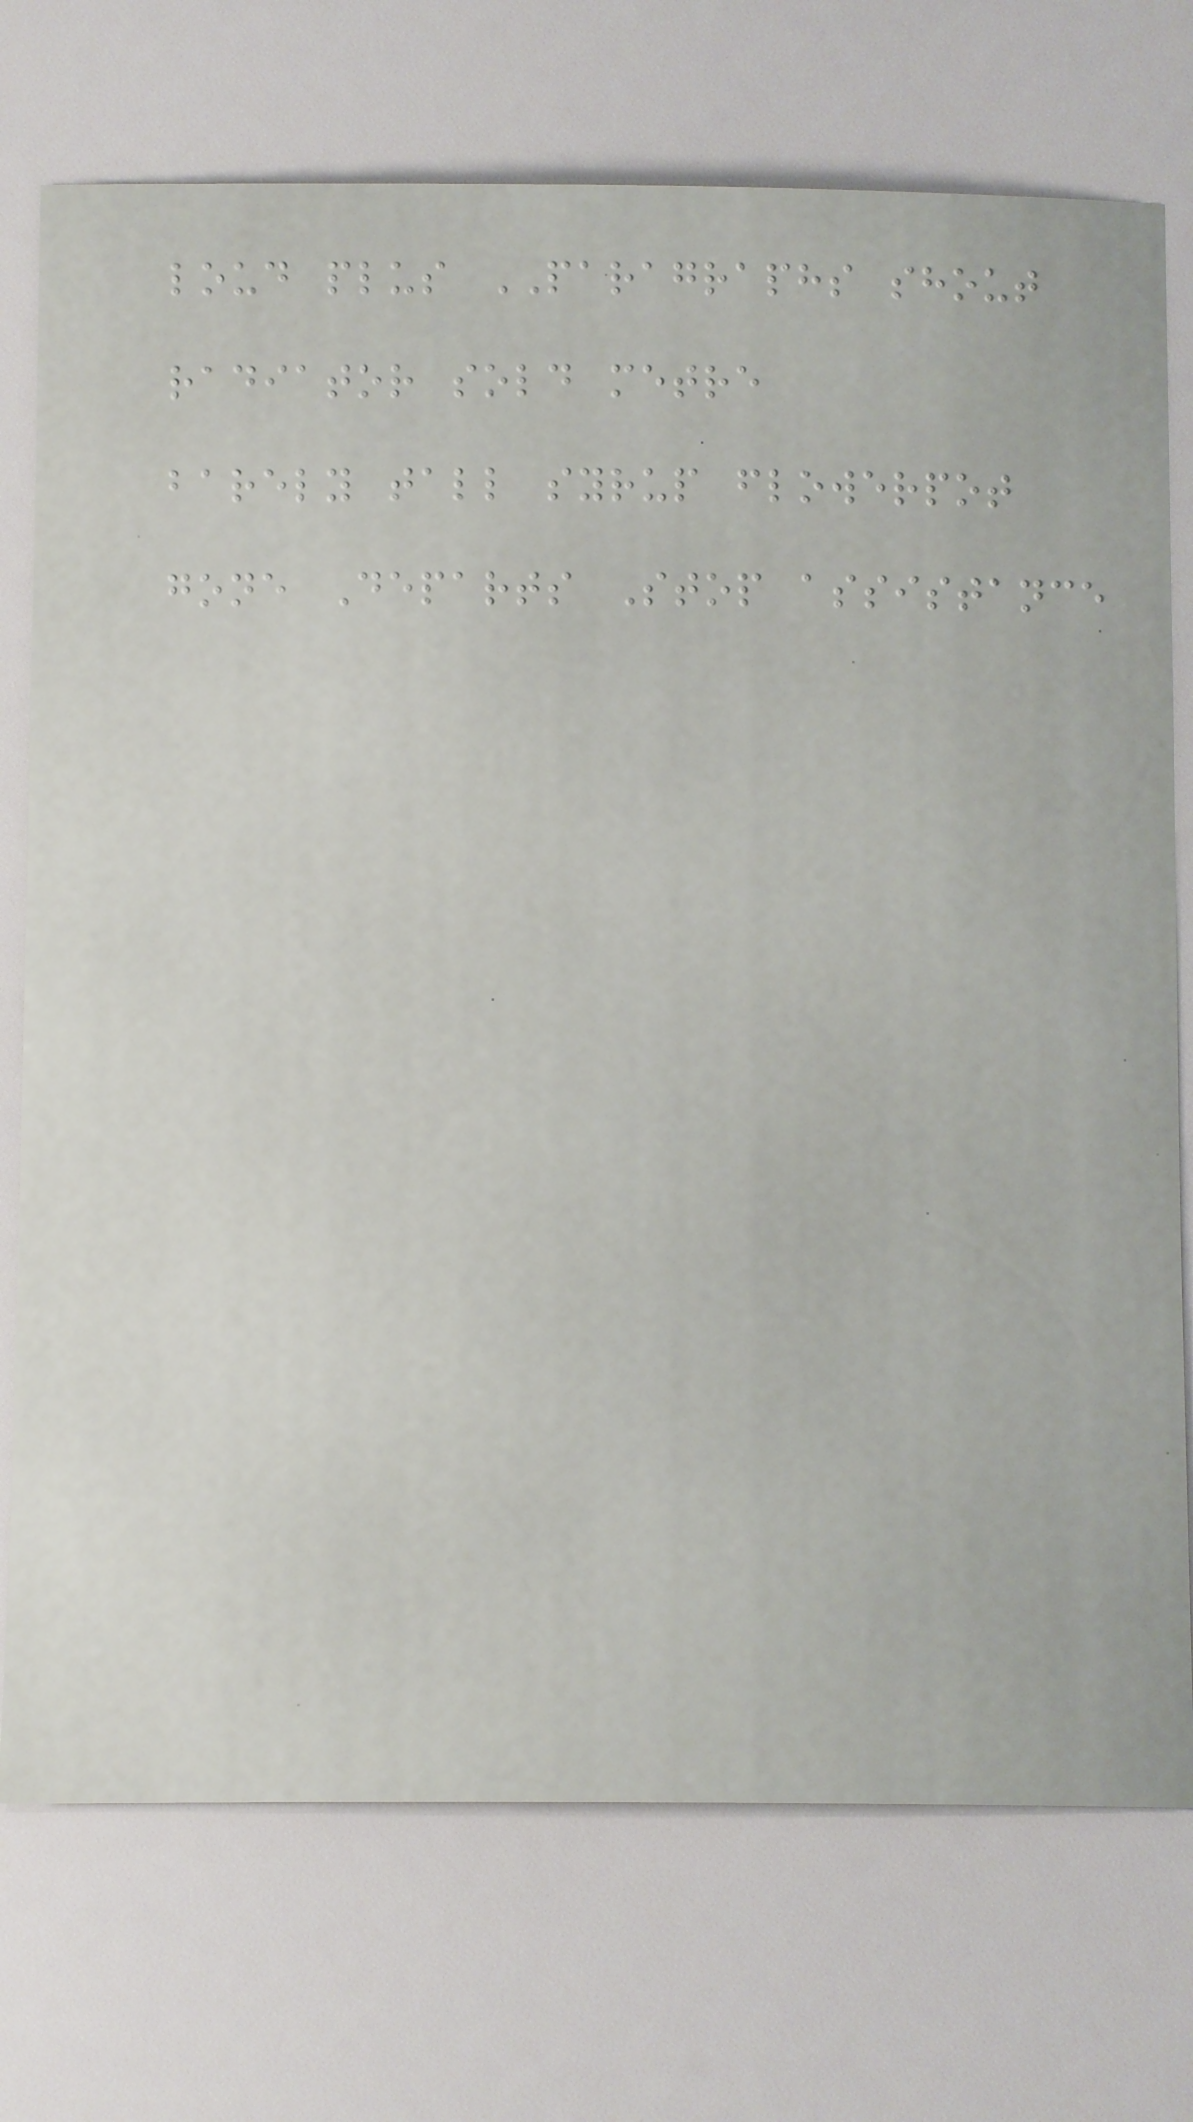loud plus PARAGRAPHS shout
radiator sold metre
barely tall syrup flowerpot
gone Departs Stop assistance
